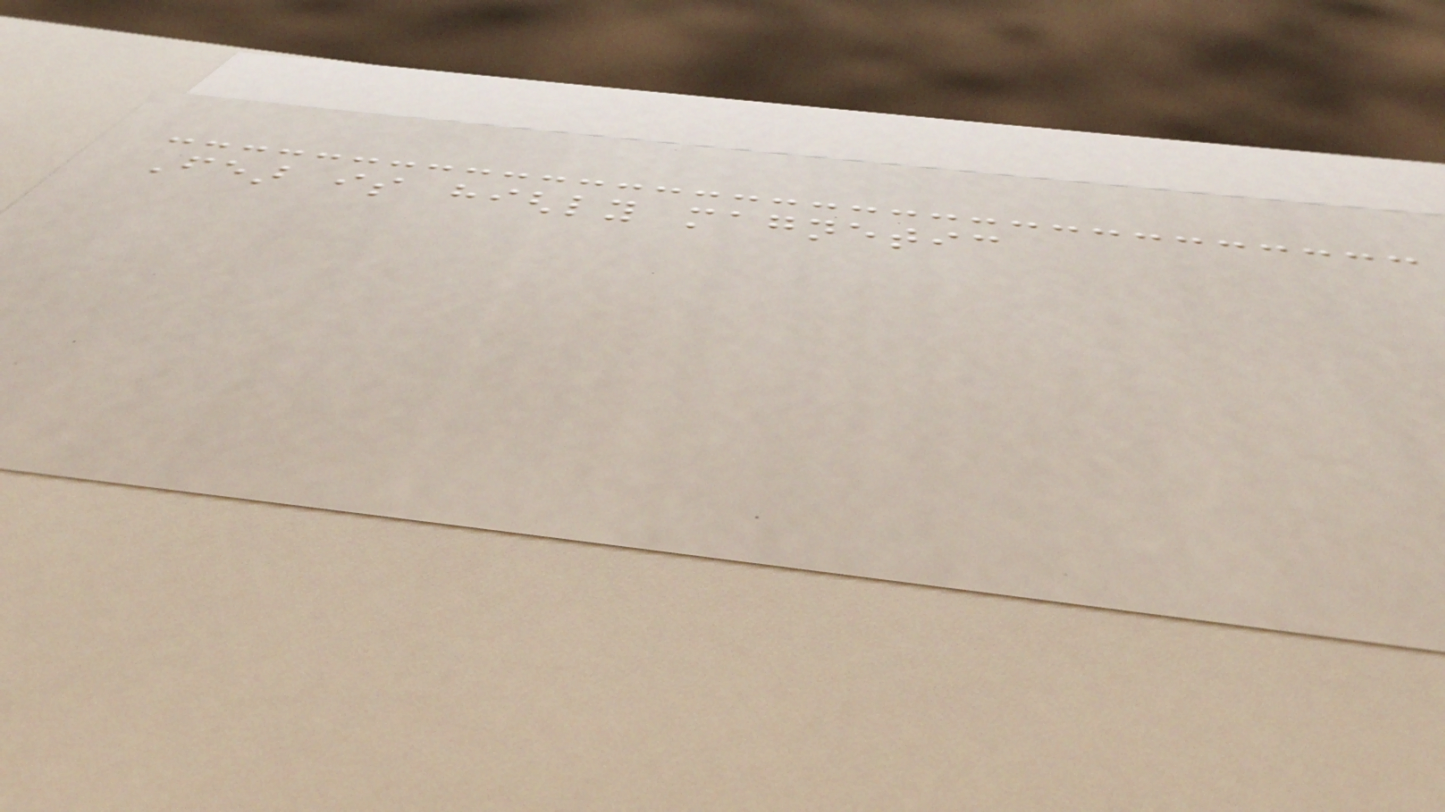Fear is highly magnetic
